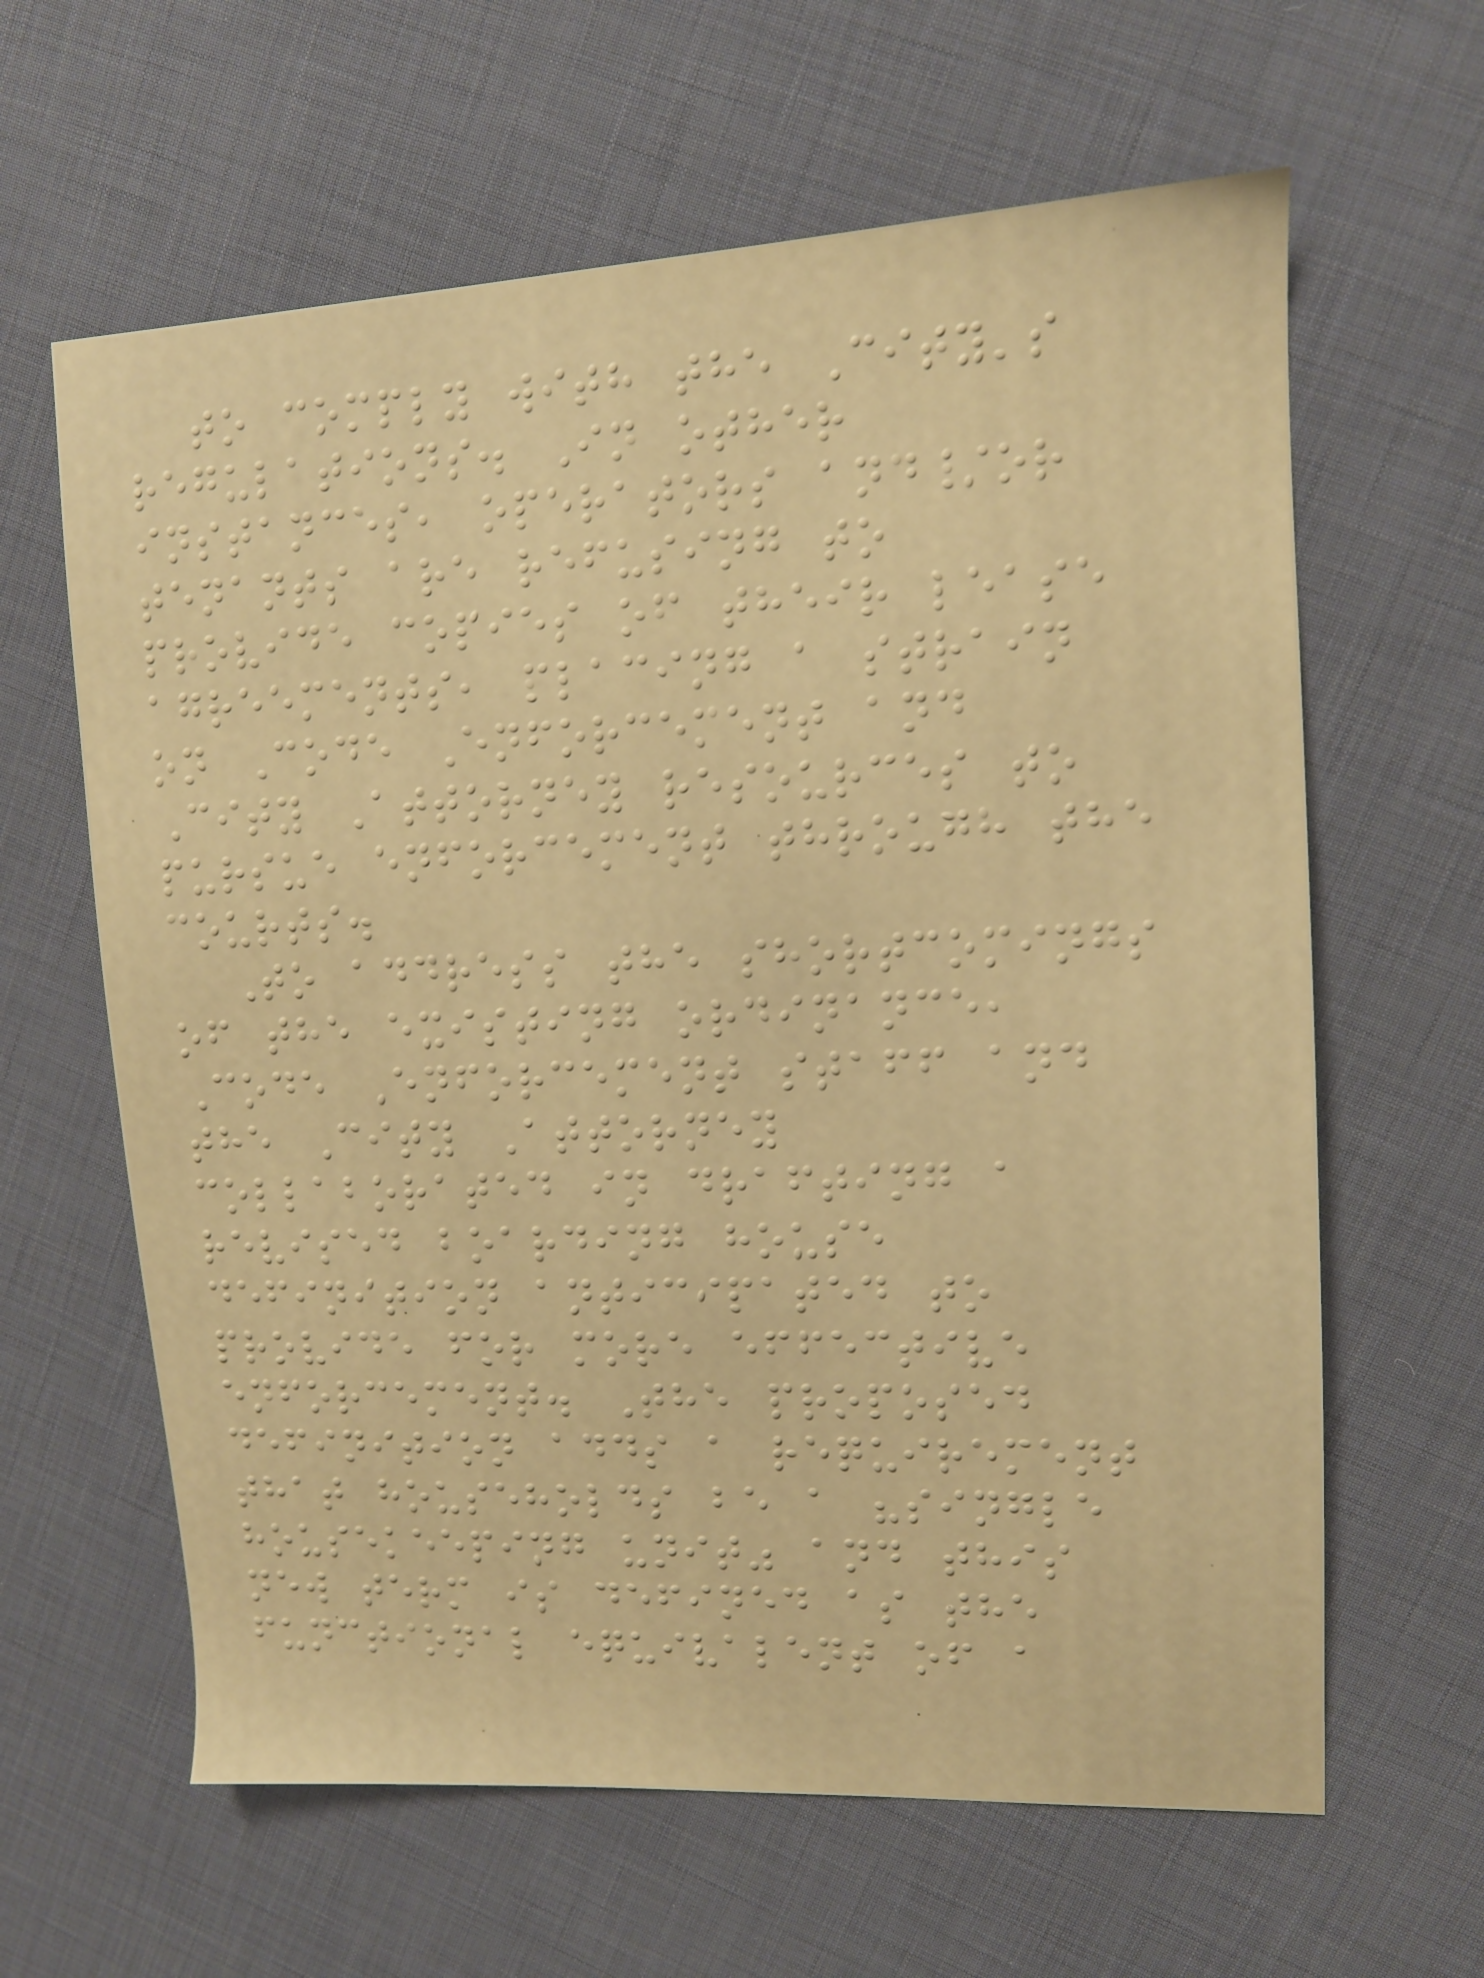to comply with the City's
regulations. In other
instances, operators and/or
tenants are refusing to
provide copies of their lease
agreements, placing a strain
on Code Enforcement and
City Attorney resources to
pursue enforcement through the
courts.
To address the shortcomings
of the existing ordinance,
Code Enforcement staff and
the City Attorney
collaborated in drafting a
revised boarding house
definition anticipated to
provide for more effective
enforcement. The proposed
definition adds a requirement
that households be a "single
housekeeping unit" and this
new term is defined as the
functional equivalent of a
